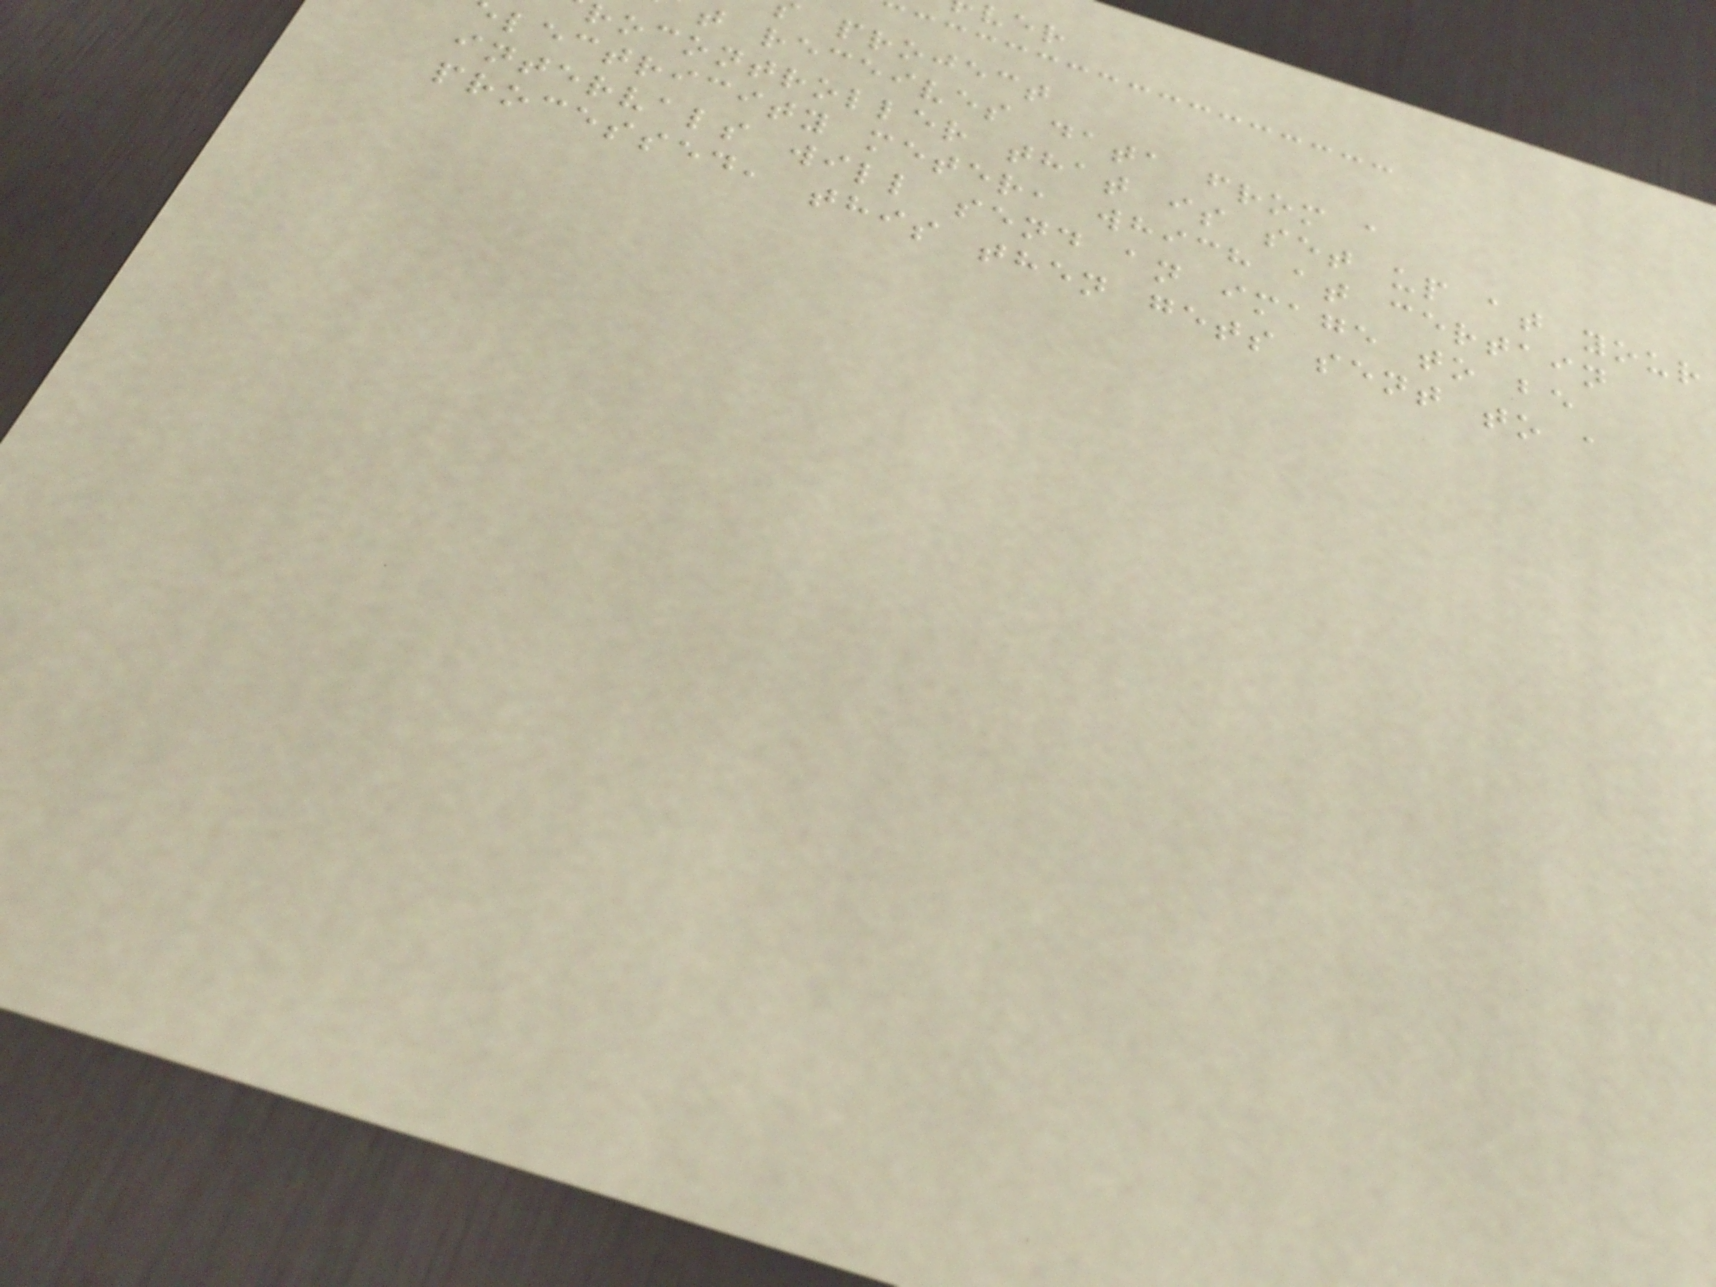project
t receives data from a
rocontroller that is set up at your
lectricity meter, which at certain
intervals will send an image to be
processed, this then gets sent to a
